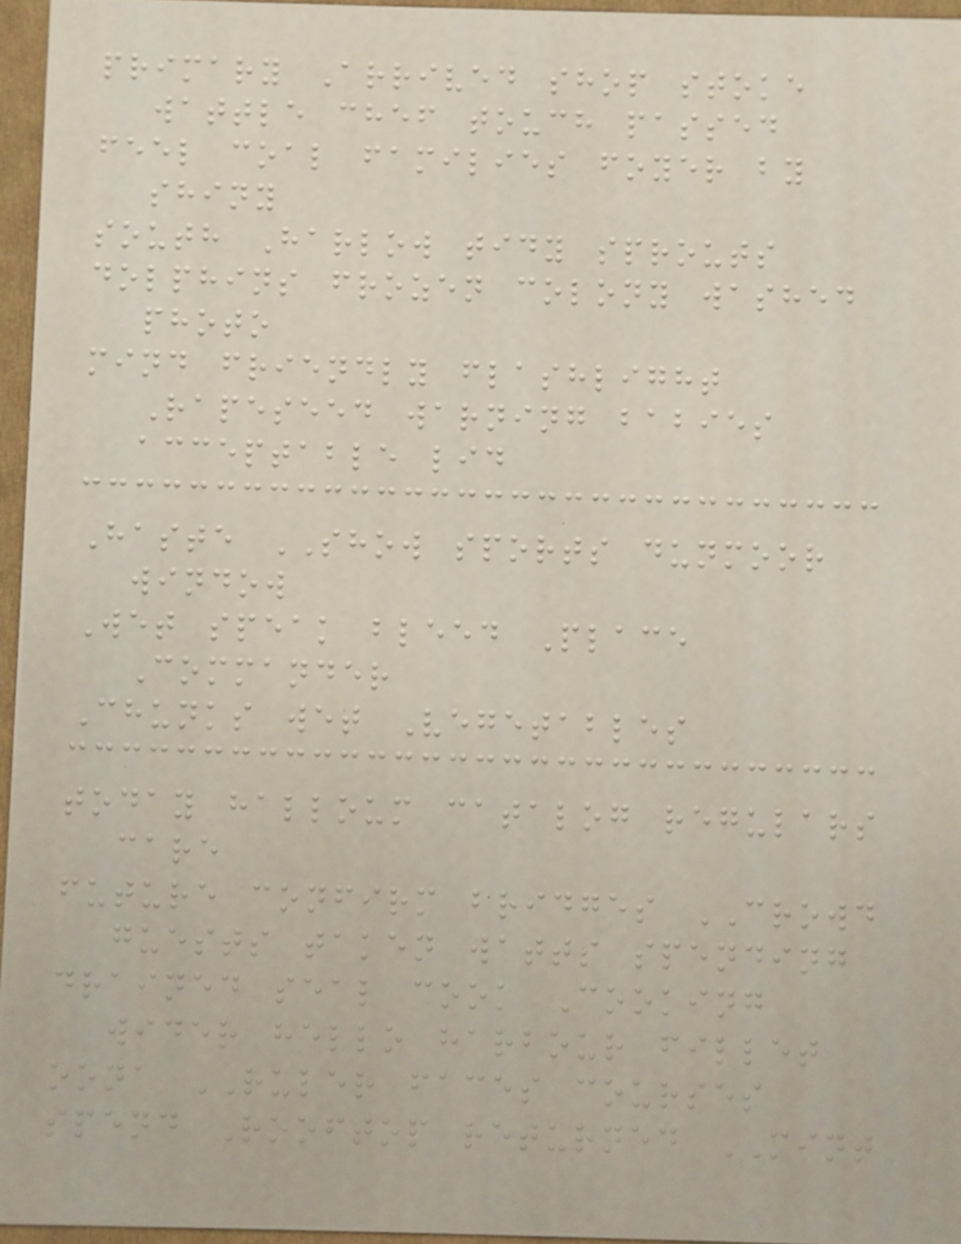primary Arrived shop stoke
wattle chef touch passed
feel coal families foyer by
shiny
south Harlow tidy sprouts
dolphins frozen colony washed
photo
mind friendly flashlight
Rapeseed warning babies
acceptable lid
Haste SHOW sports dunmoor
window
Wet speak bleed Place
Commander
Chunks wet Vegetables
today halloum catalog regulars
care
future confirm bridges CROWD
guests taken watts spending
drained seal cook Cooking
wider hello harbour fillet
oona RULER faces courses
spend Rooftop returned MINT
